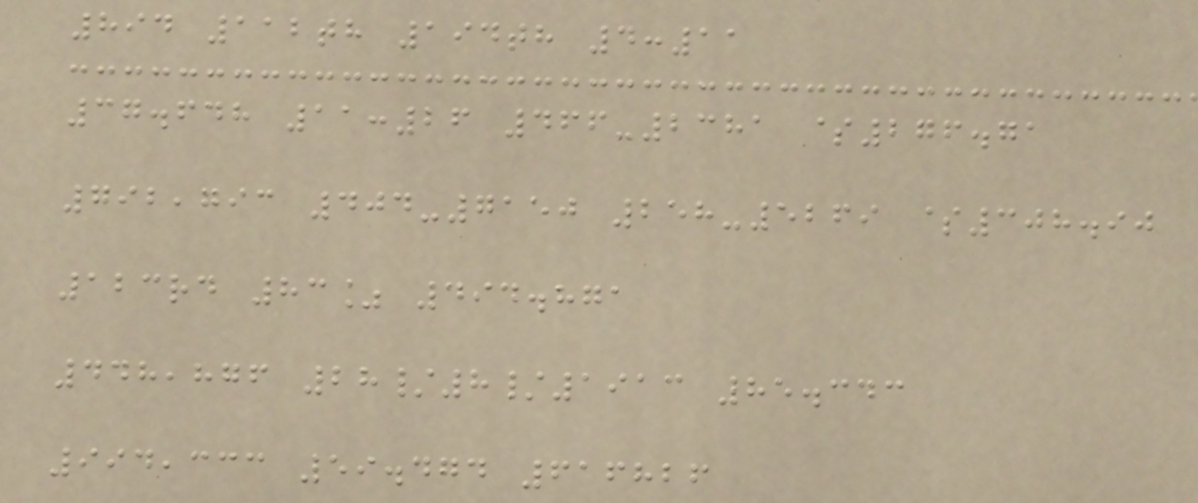894 112th 194th 4:11
37.648 11:26 466-2381 $276.71
792,793 404-7150 258-5269 $308.90
123rd 83% 494.871
448,876 28/8/1913 85.343
994,333 59.474 616826
